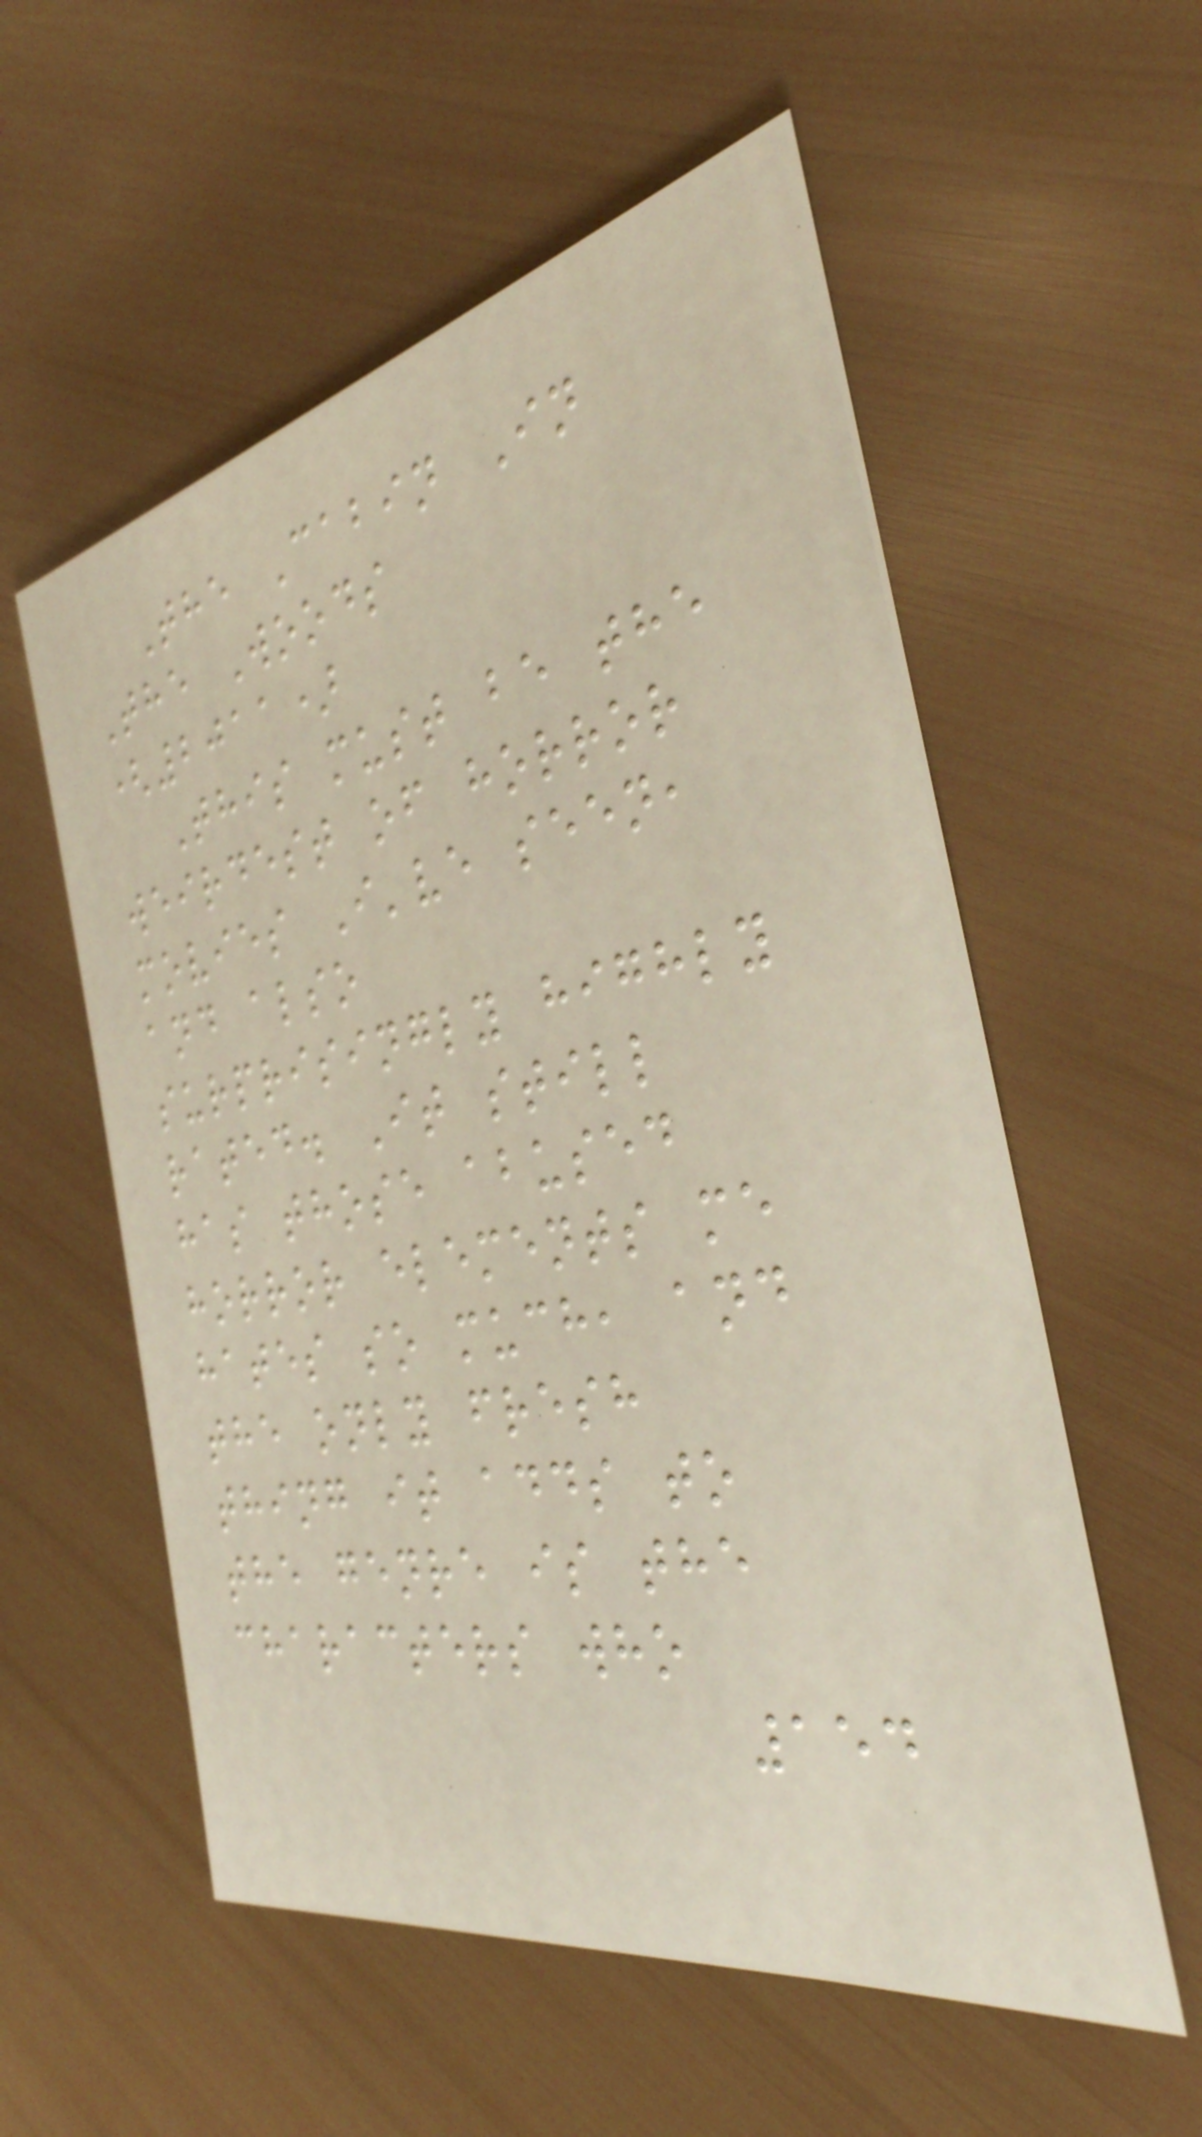The Cabin In
The Woods
(2011)
This must be the
weirdest of horror
movies I've seen,
and also
surprisingly highly
rated. It still
has those abused
horror elements me
hates so much, and
the only fresh
thing it adds to
the genre is the
characters who
154
